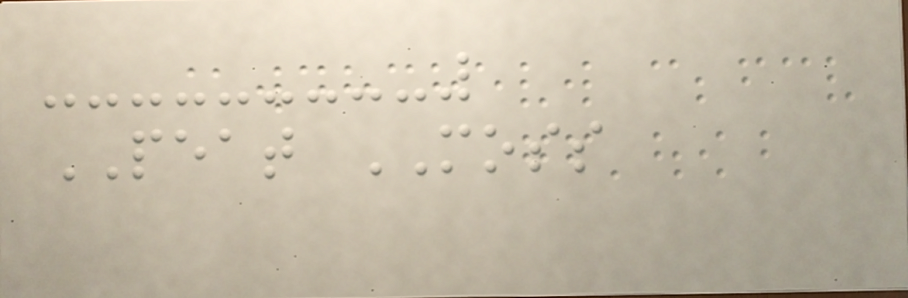PEAT MOSS
